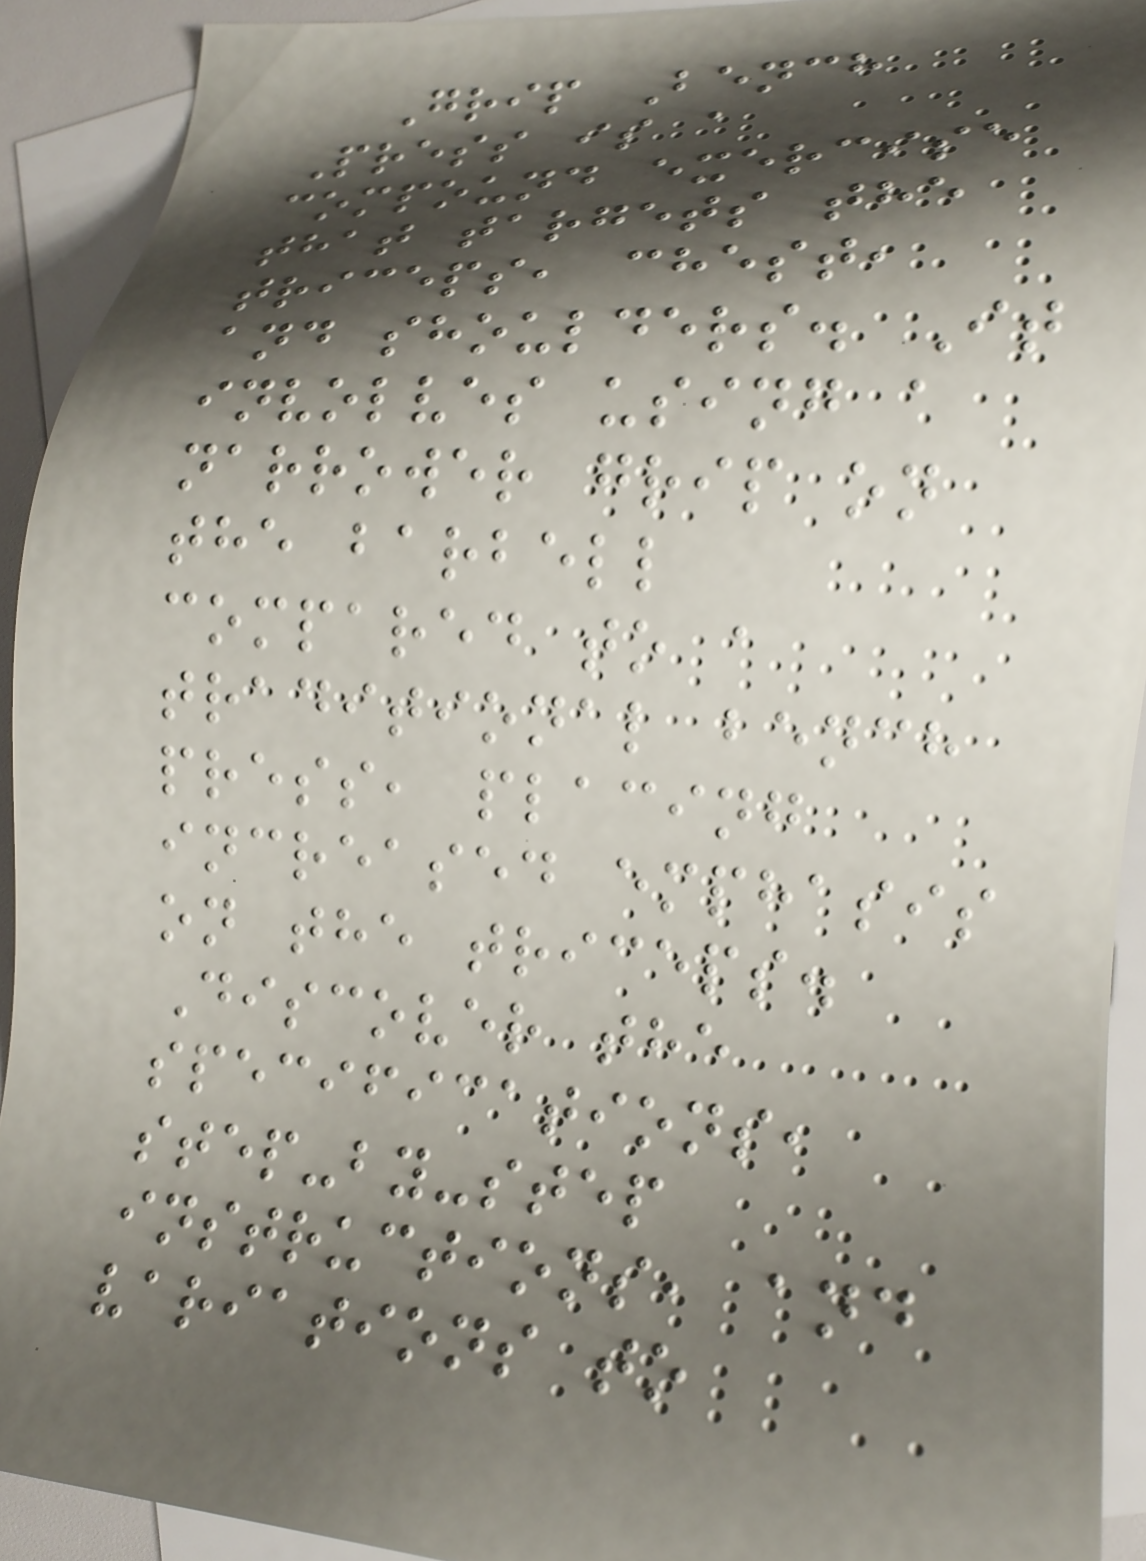Grip Bench
Press is a
compound exercise
that targets the
triceps, chest,
and shoulders. It
involves using a
narrower grip on
the barbell
compared to a
traditional bench
press, placing
increased emphasis
on the triceps.
Discover the
specifications,
step-by-step
instructions, and
variations to
